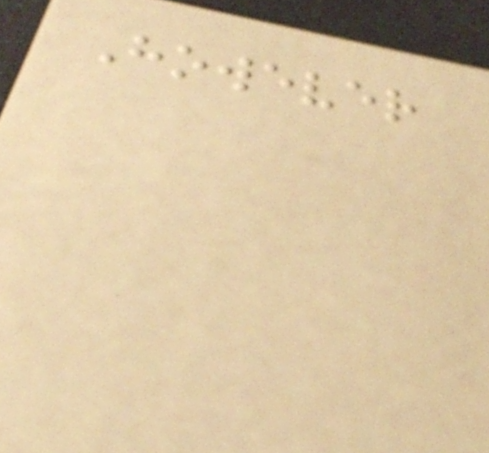However
